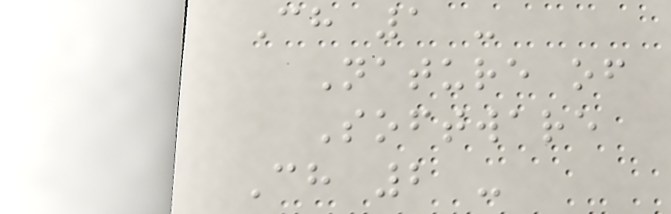Ch 1 -
Nature of
Software
Ch 2 -
